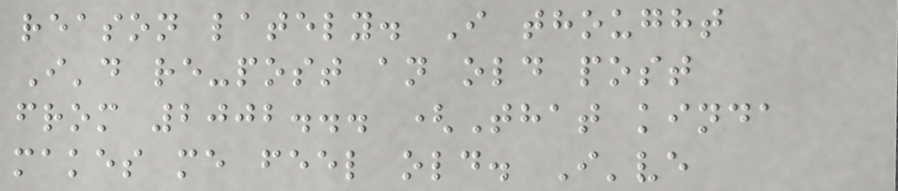reason lately. I thought
I'd re-post an old post
from 2002... (That kinda
makes me feel old. I've
